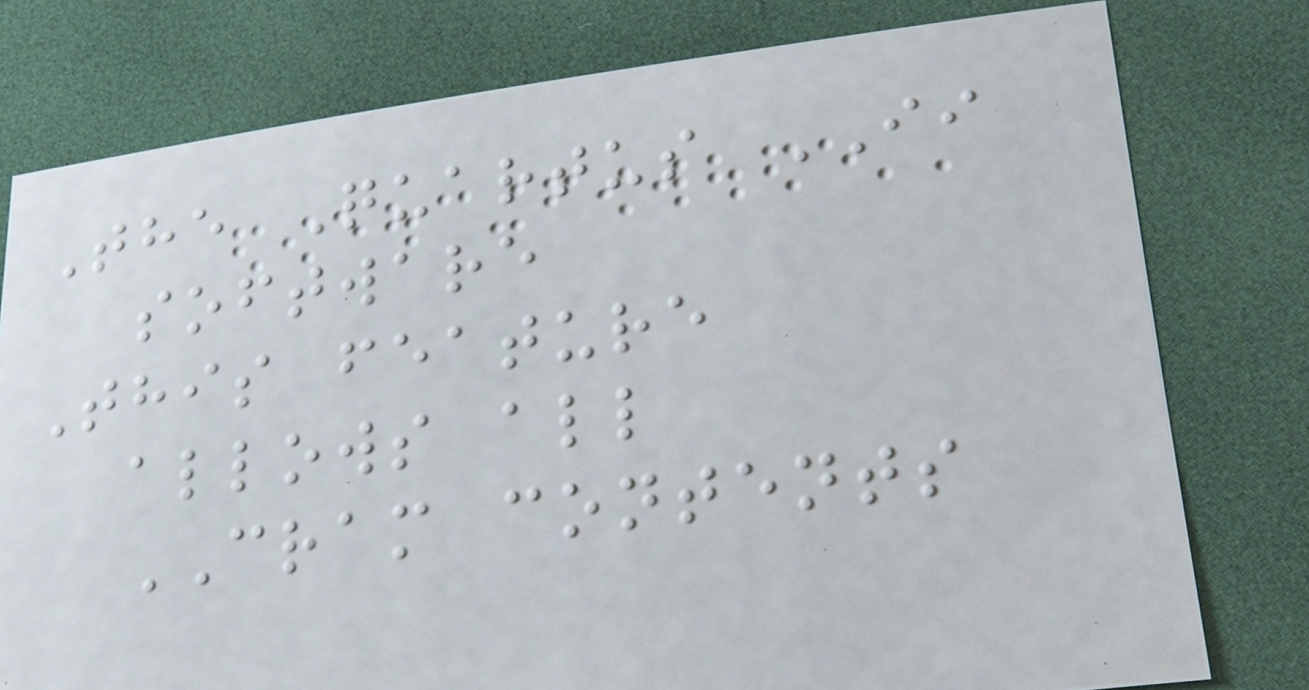The Quartus II
software
This feature
allows all
CRAM contents
